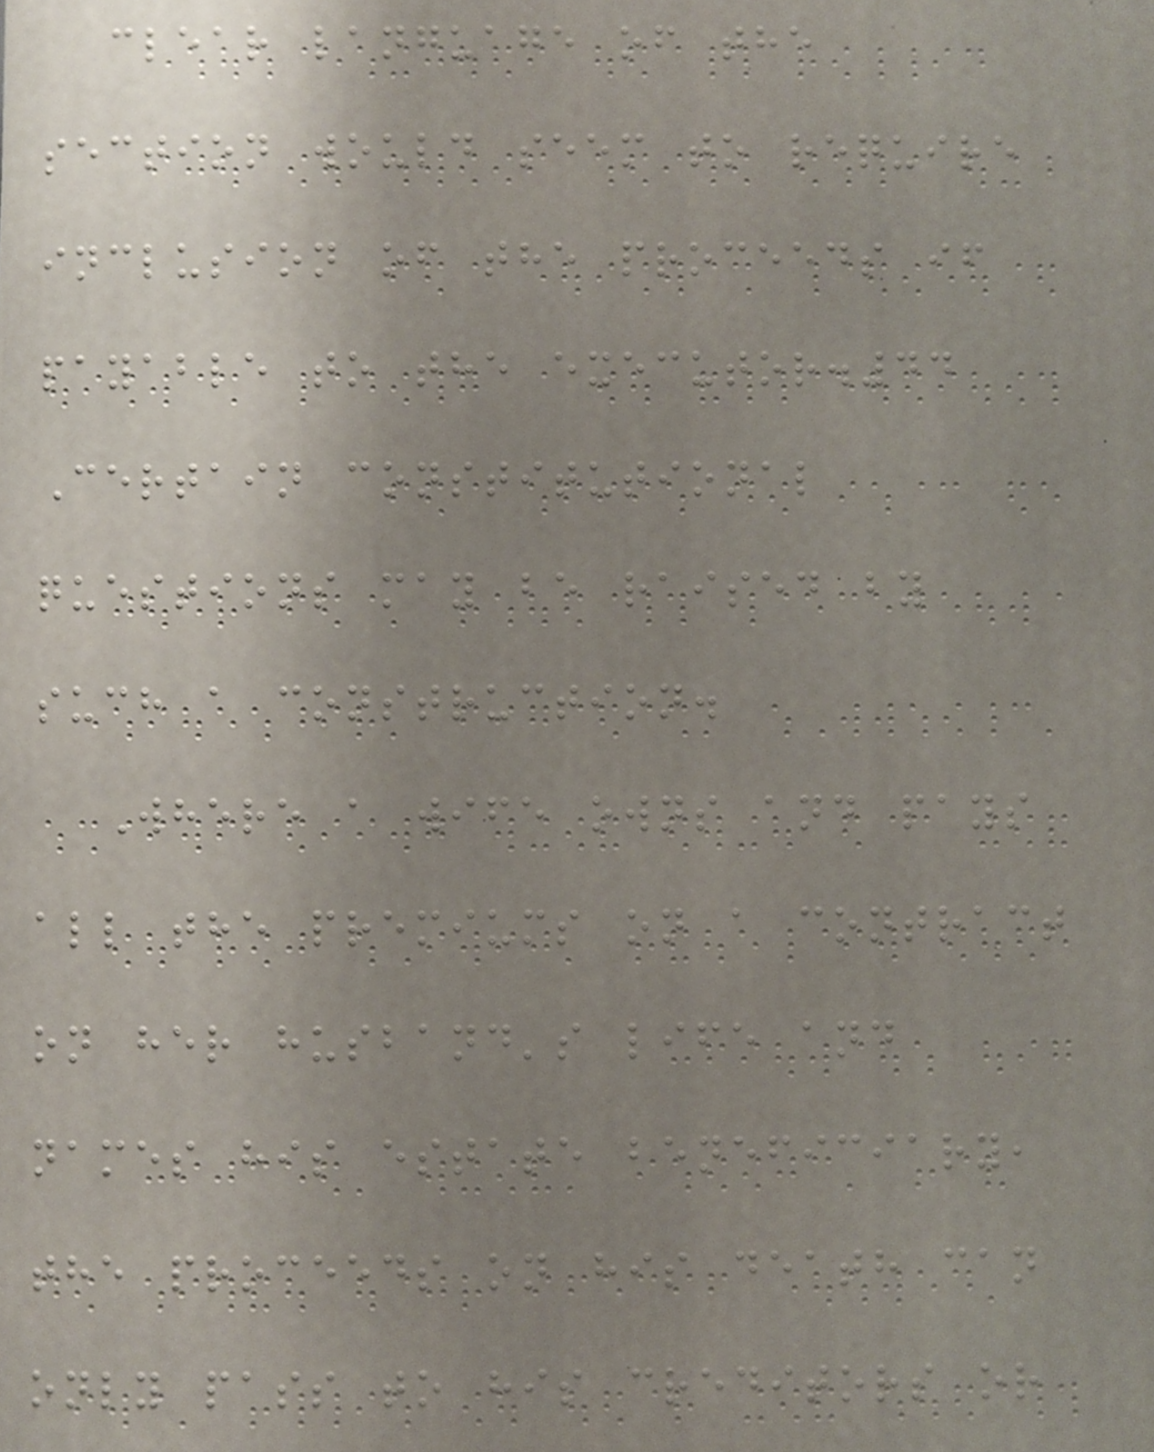clear language of the
section would seem to require
inclusion of the proceeds if
payable to the executor.44
Certain constitutional
questions may be raised by
such a construction.
Where a wife owns and pays
all the premiums on a contract
on her husband's life and
names his estate beneficiary,
the proceeds on his death can
only pass to his creditors or
